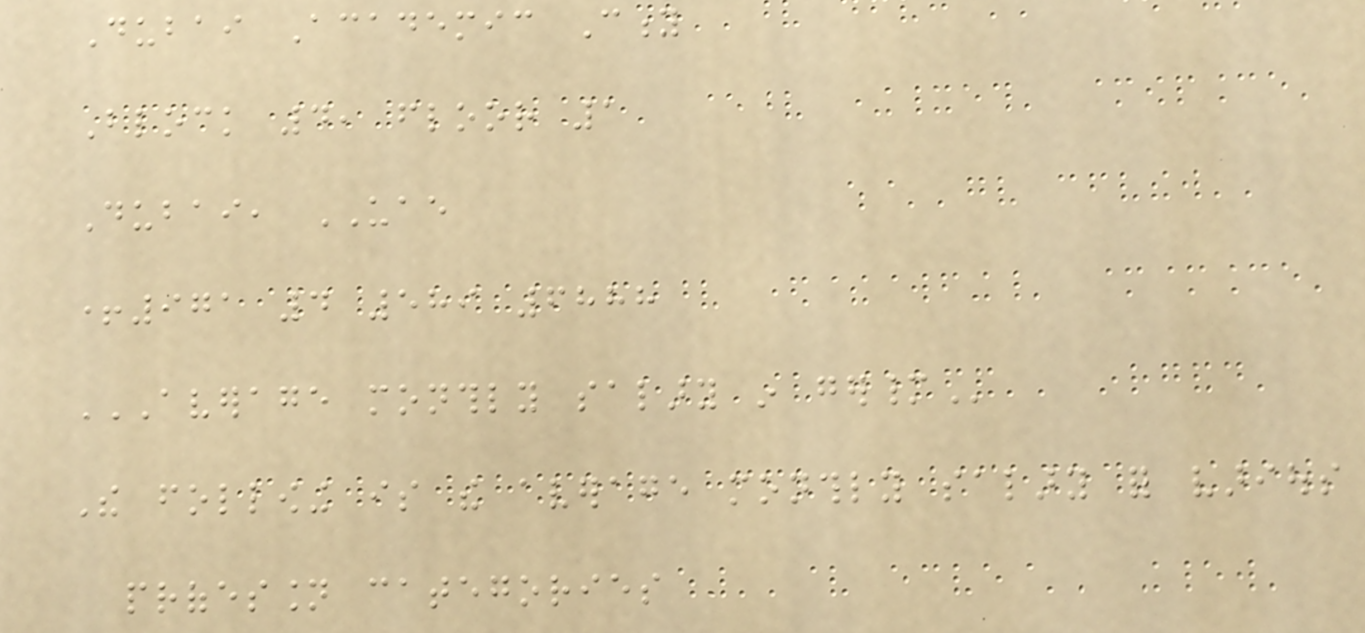Dubai Academic City
Block 4, floor 1
Dubai, UAE
+971 4 589 6888
AVERAGE MONTHLY SALARY IN GERMANY
The following is the average monthly salary for various
profession categories
